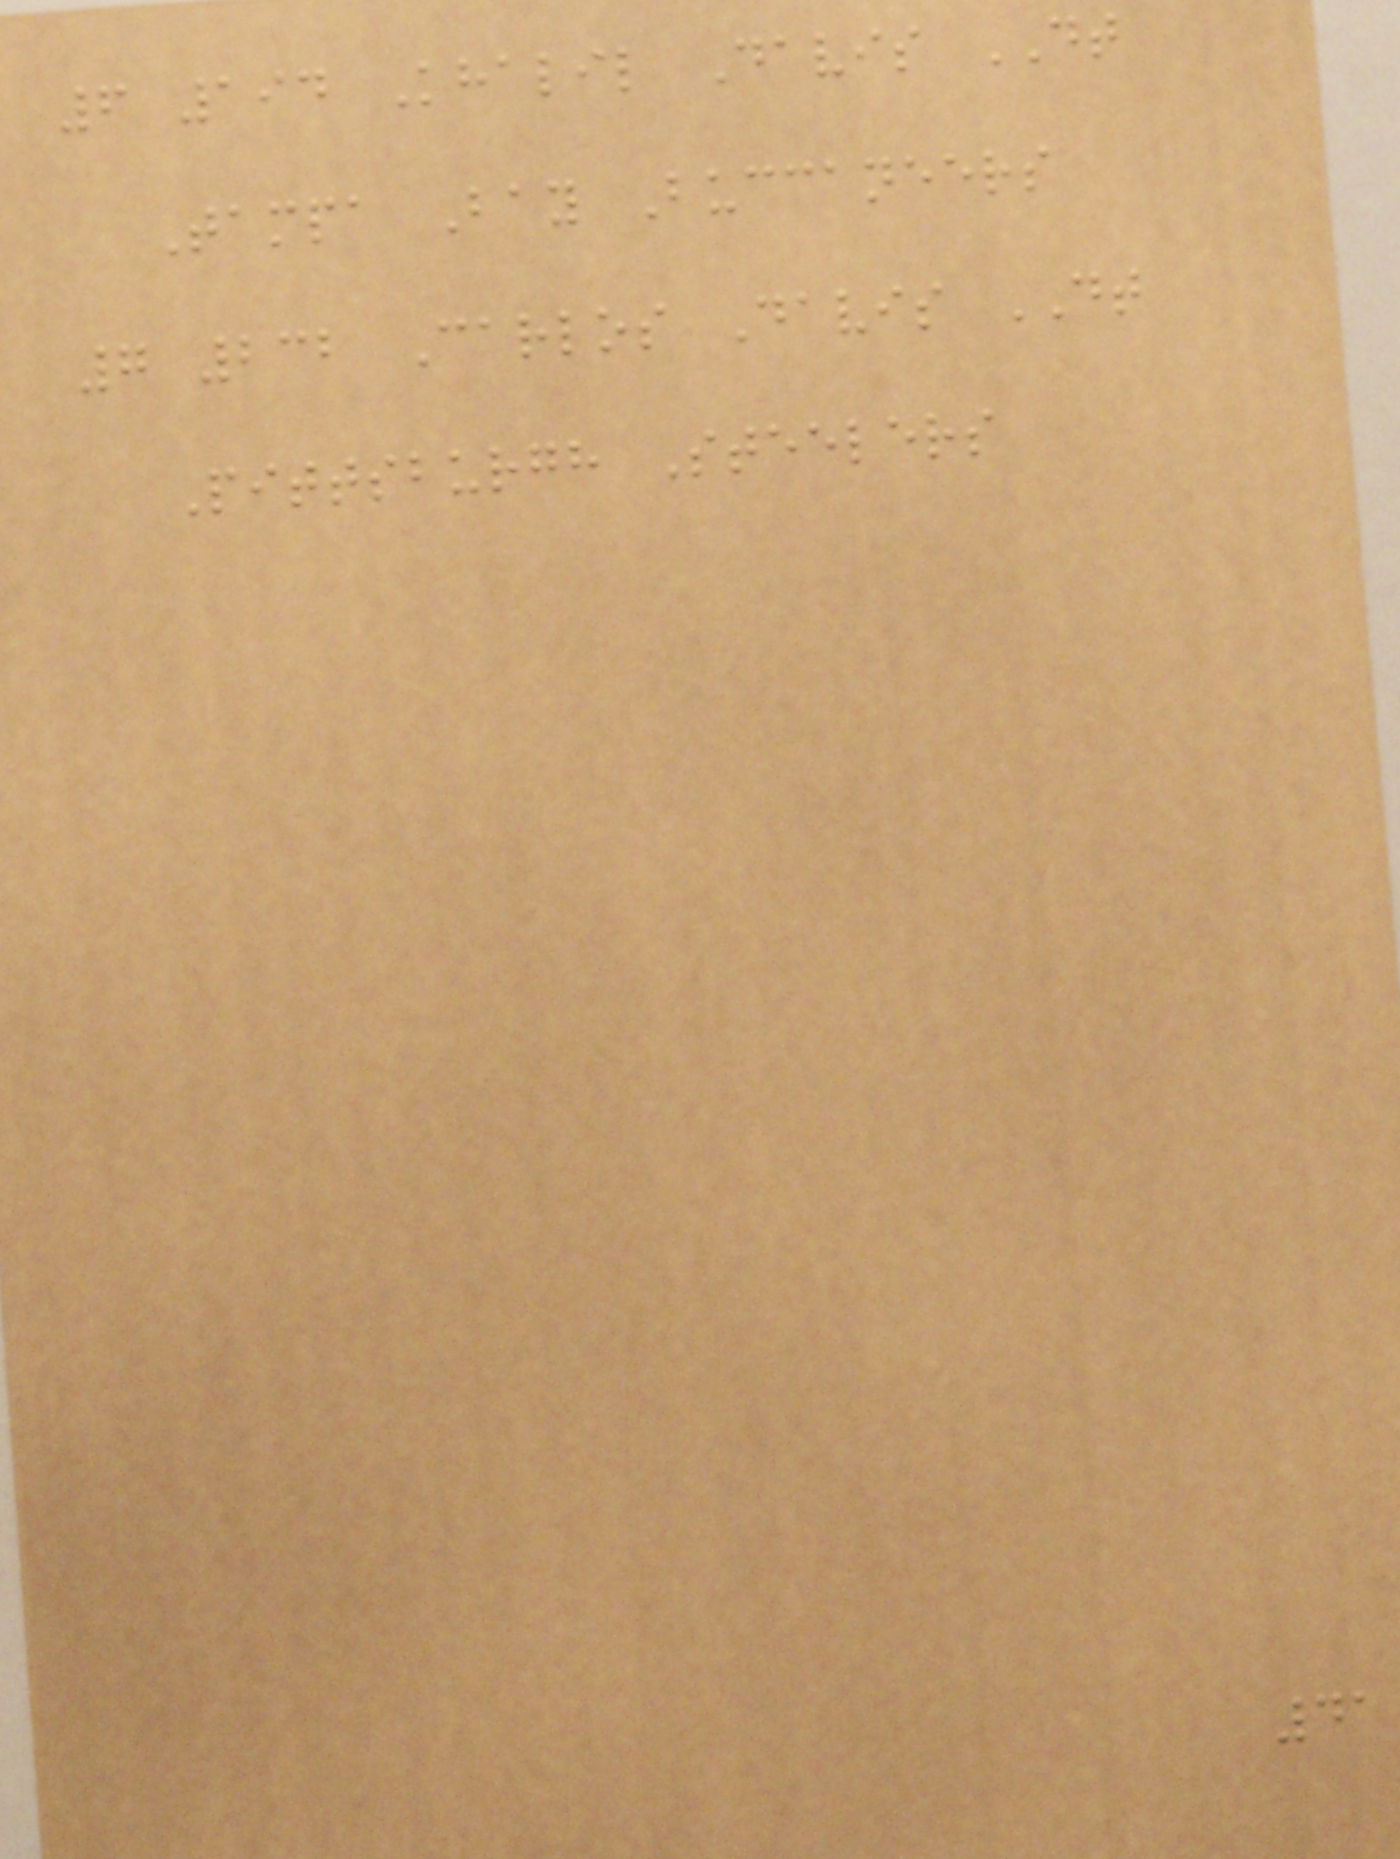6 194 Khalil Davis DT
Tampa Bay Buccaneers
7 232 Carlos Davis DT
Pittsburgh Steelers
41
